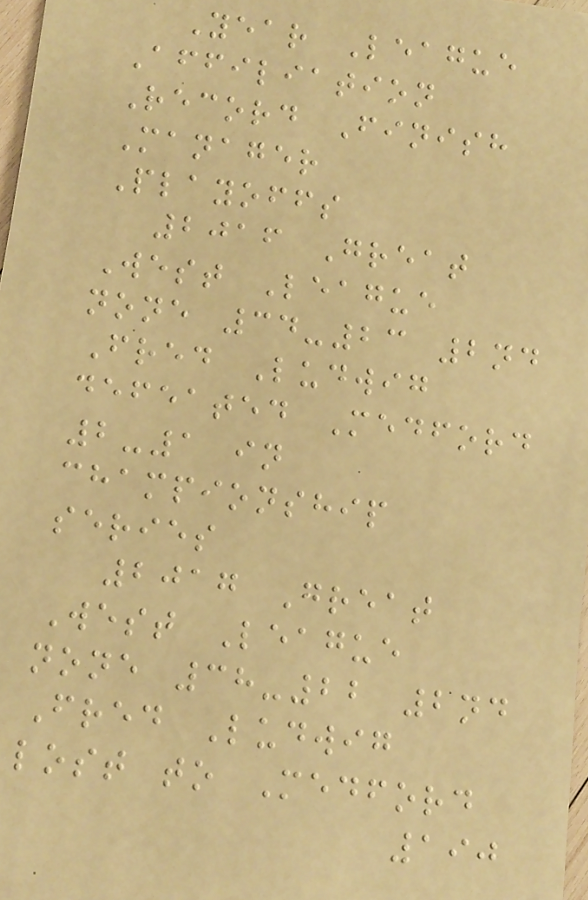Year League
Affiliation
Record Finish
Manager
Playoffs
2016 Great
West League
none 34-23 2nd
Fred Ludwig
defeated Medford
2-1 in
championship
series
2017 Great
West League
none 38-22 2nd
Fred Ludwig
lost to Medford
190
